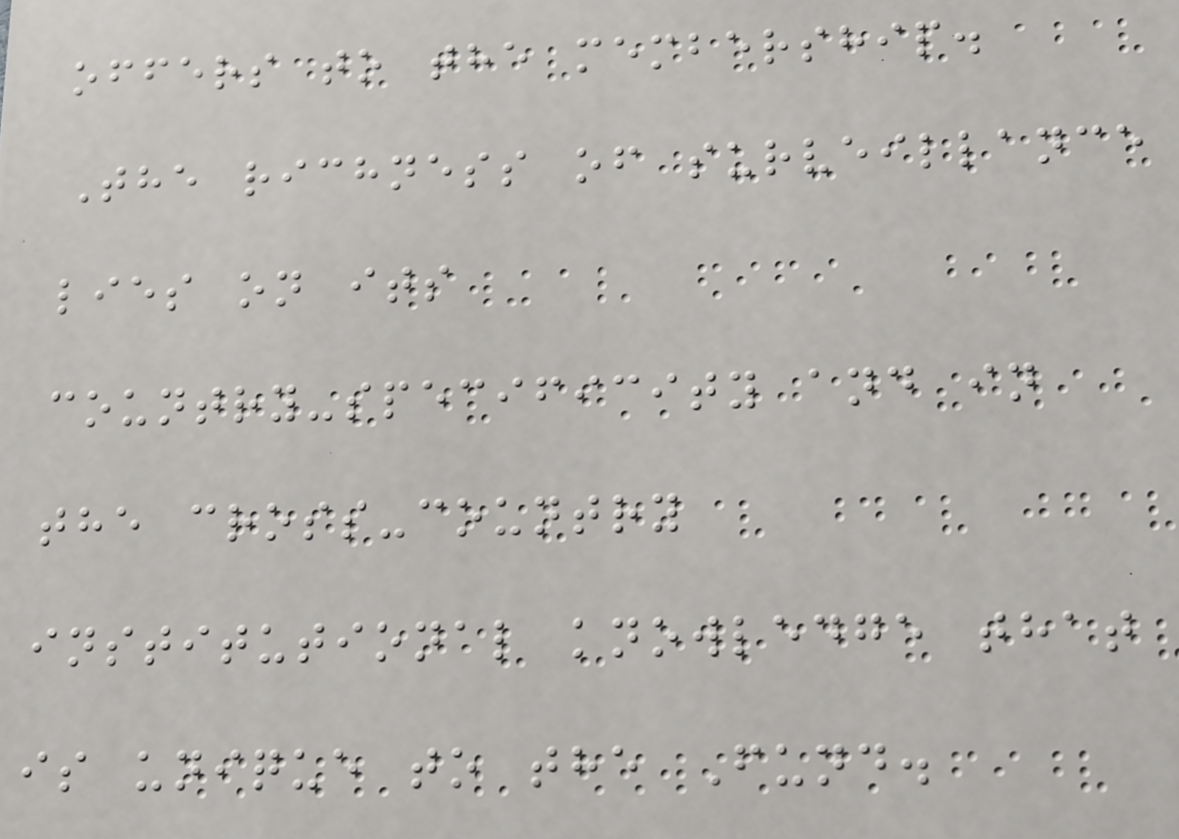offers to the membership.
The richness of surveillance
lies on its
country-specificity and in
the cross-country
institutional knowledge that
is unique to the Fund.
